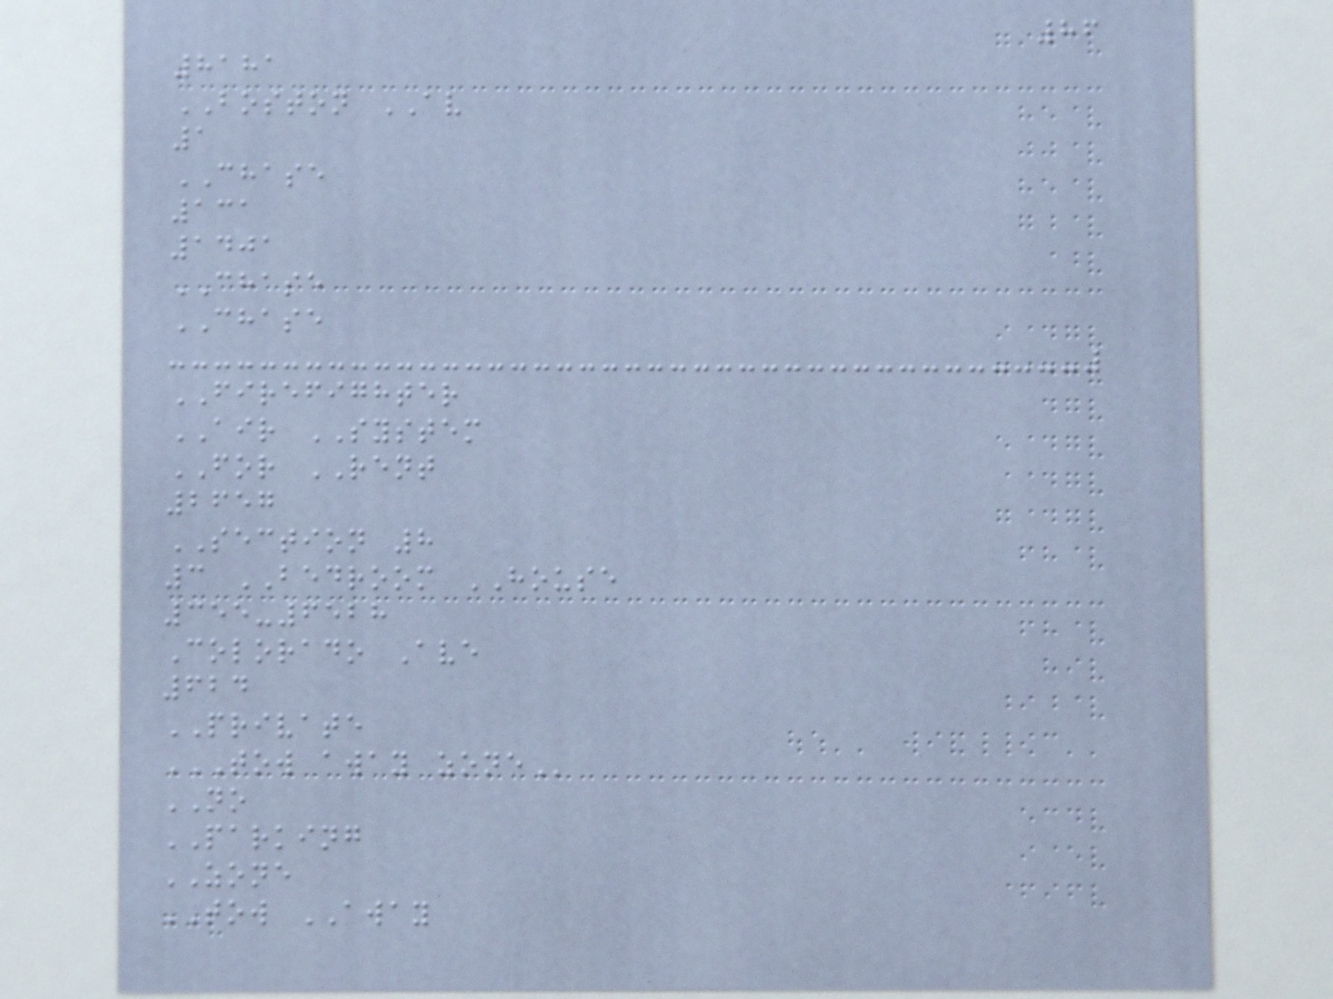86
8181
BOSTON AV
1
CHASE
131
1401
CHASE
CHASE
FIREFIGHTER
AIR SYSTEM
FOR RENT
2657
SECTION 8
3 BEDROOM HOUSE
355-6528
Colorado Ave
624
PRIVATE
TOW AWAY ZONE
NO
PARKING
ZONE
TOW AWAY
